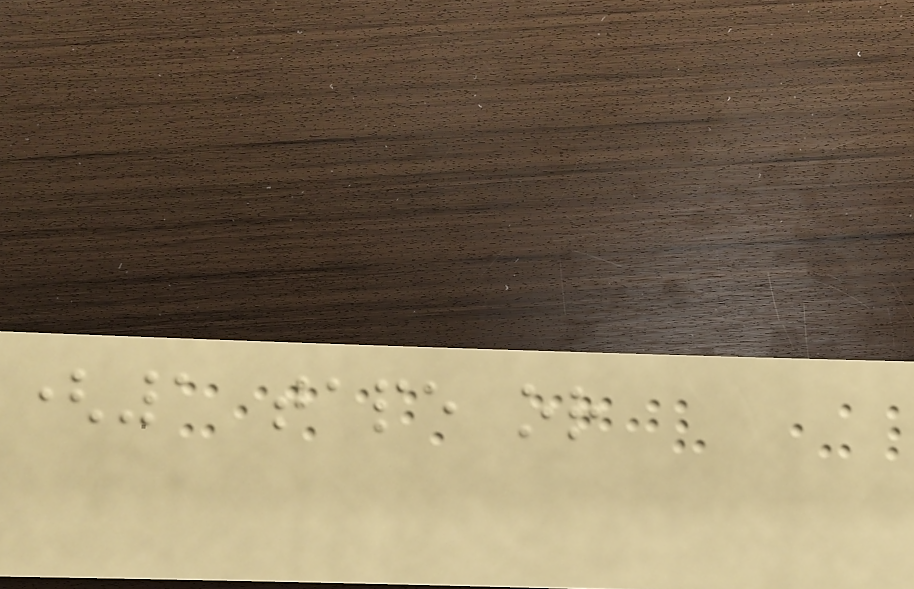(1 tape or
